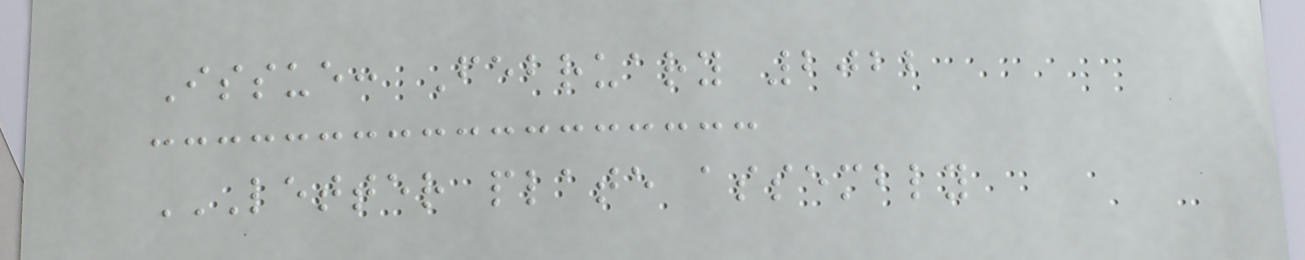Issue: February 2022
LETTER PLATE ASSEMBLY
